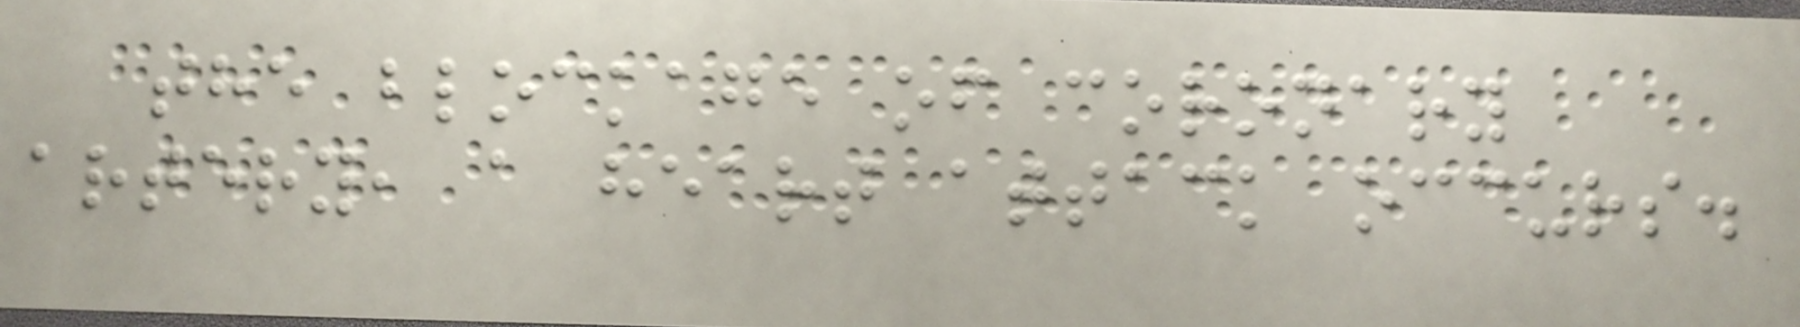the blockage of coronary
artery, a heart attack occurs.
